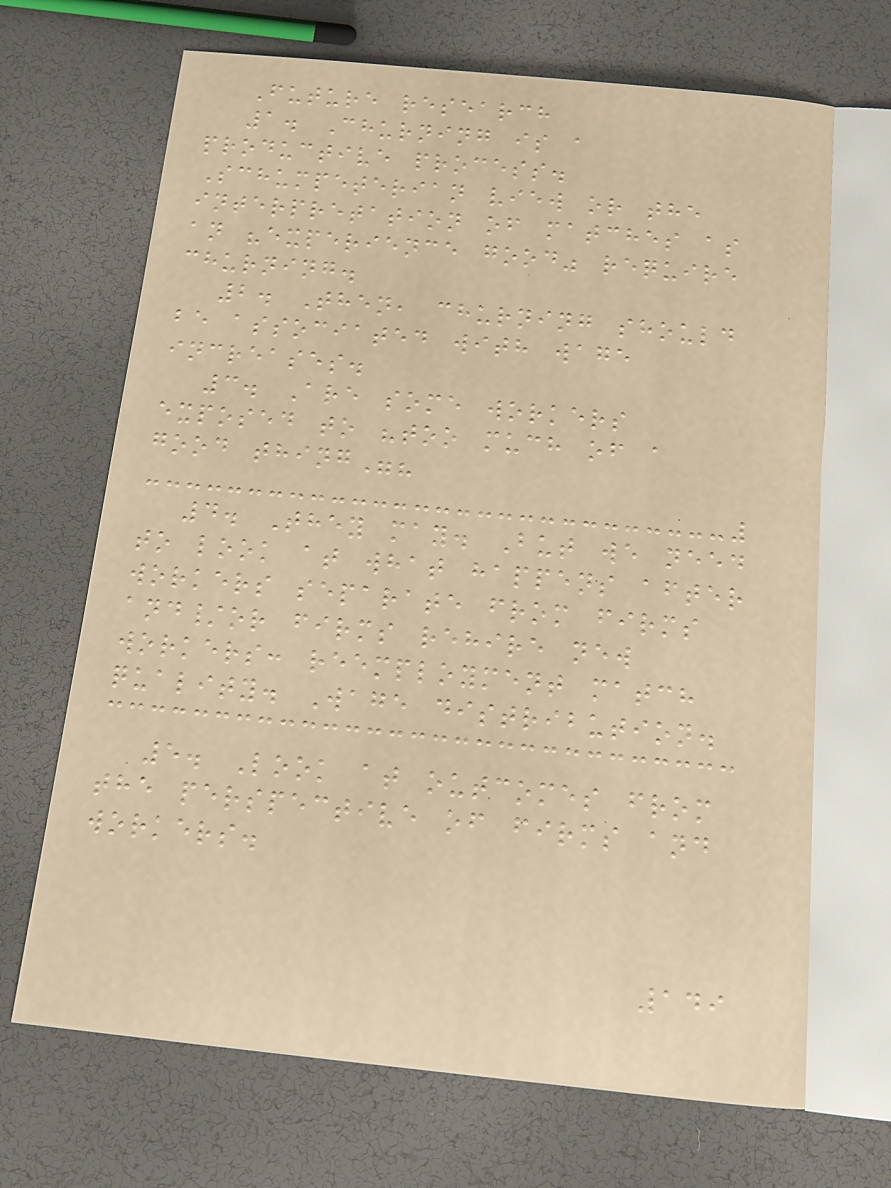Future research
1. Churning is a
productive process.
Schumpeterian view or the
interpretation of matches as
an "experience good" require
churning.
2. Then, churning should
be associated with wage
increases.
3. Are some workers
exposed to "too much of a
good thing"?
4. They may. But we need
to look at what happens after
workers separate from firms
and/or firms rehire new
workers: reemployment match
quality. Wage distribution.
5. Look at outcomes from
the perspective of firms and
workers.
149
